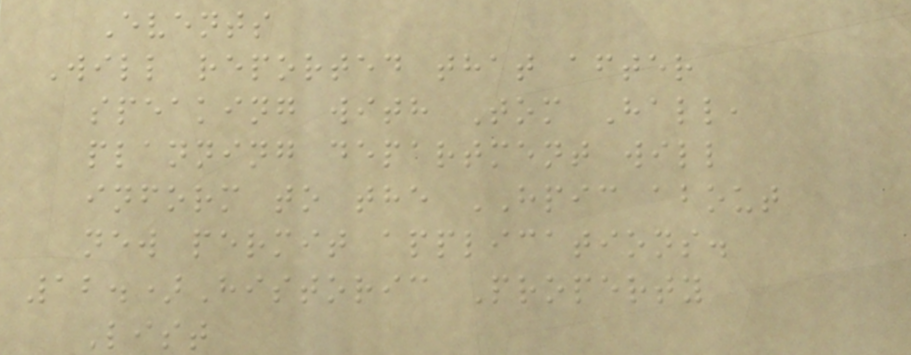Events
Will reported that after
speaking with Tom Hall,
planning department will
inform to the HPIC about
new permit applications.
12.)Historic Property
List
